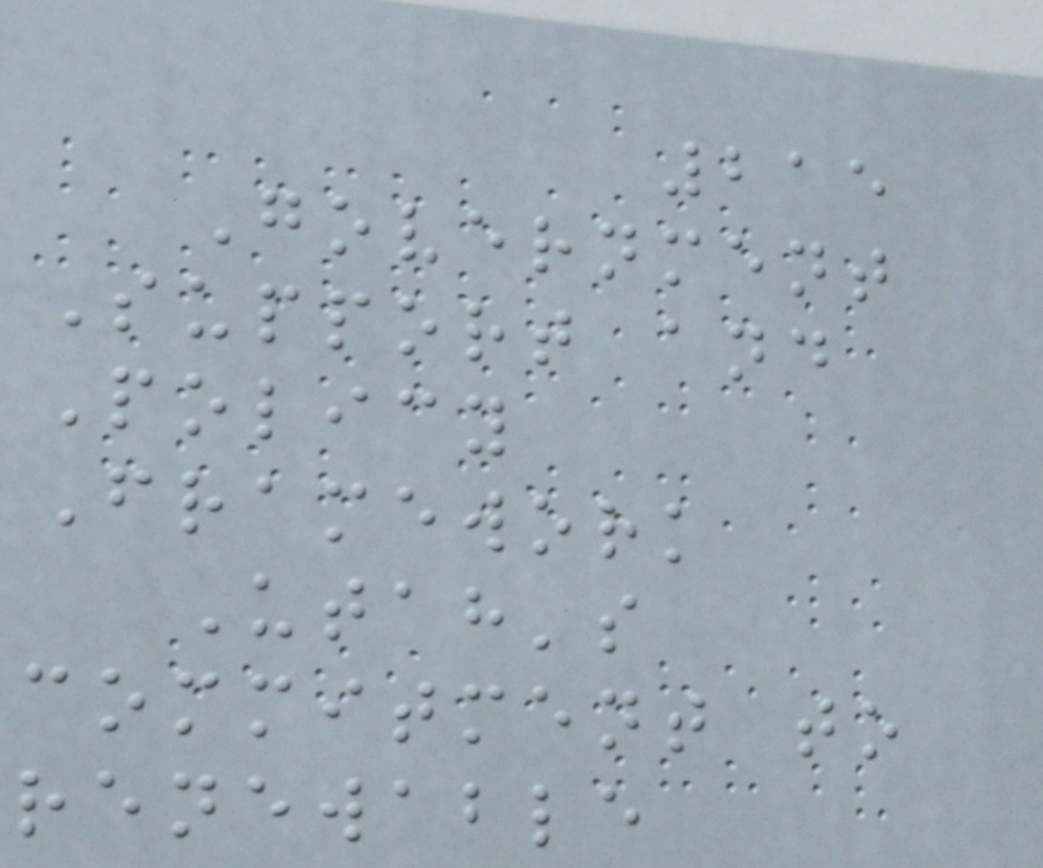215
Government
Support and
Policy
Framework
Utah's
commitment to
renewable
